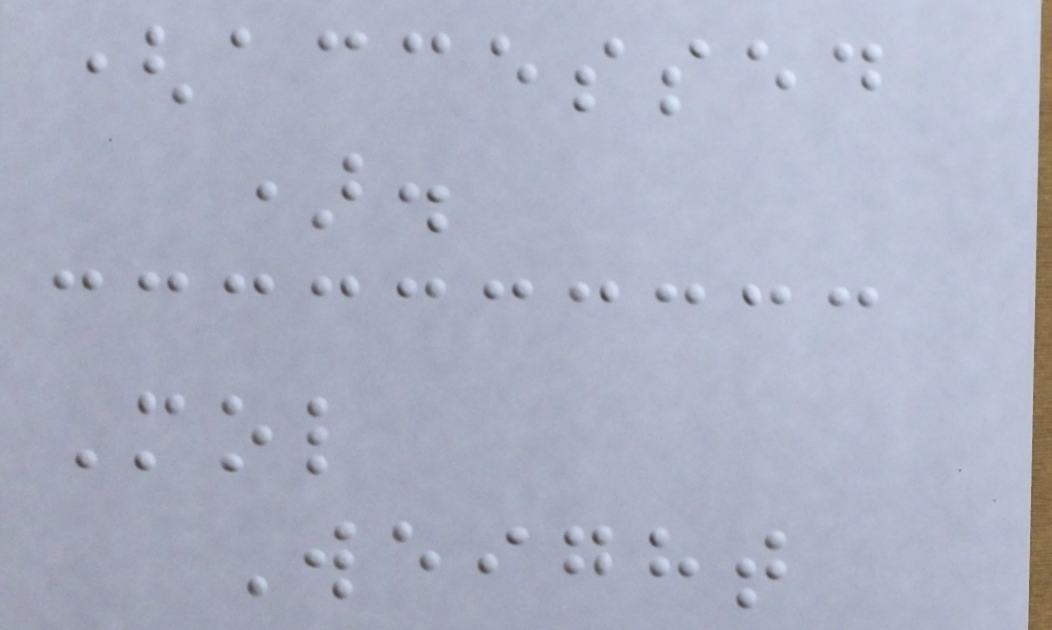(accessed
).
Mol
Weight
